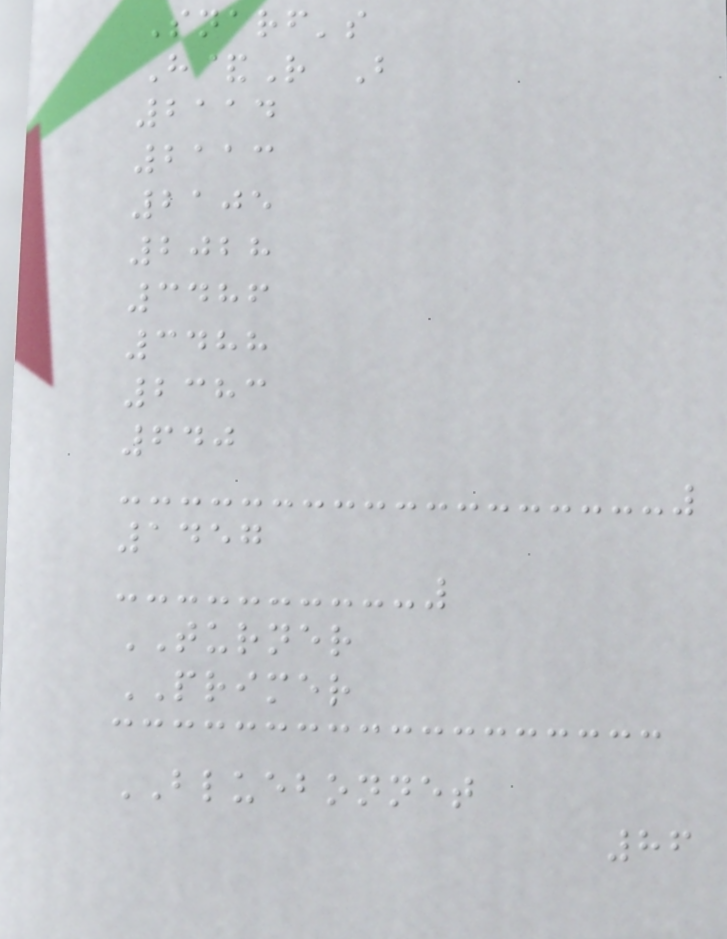Snarf's
H&R B
2114
2113
2105
2028
3486
3488
2383
640
1457
TURNER
PRIMER
BLUEBONNET
86
